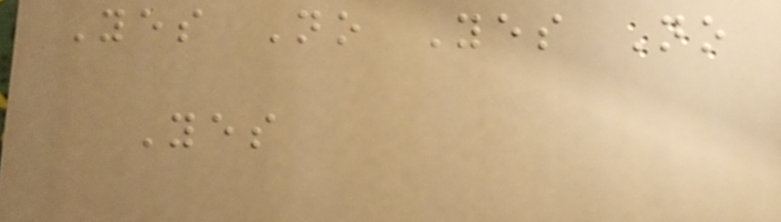Yes No Yes No
Yes
